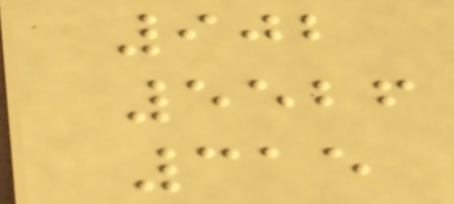902
5526
315
